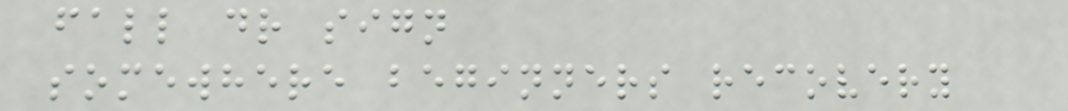fall dr sign
somewhere beginners recovery
